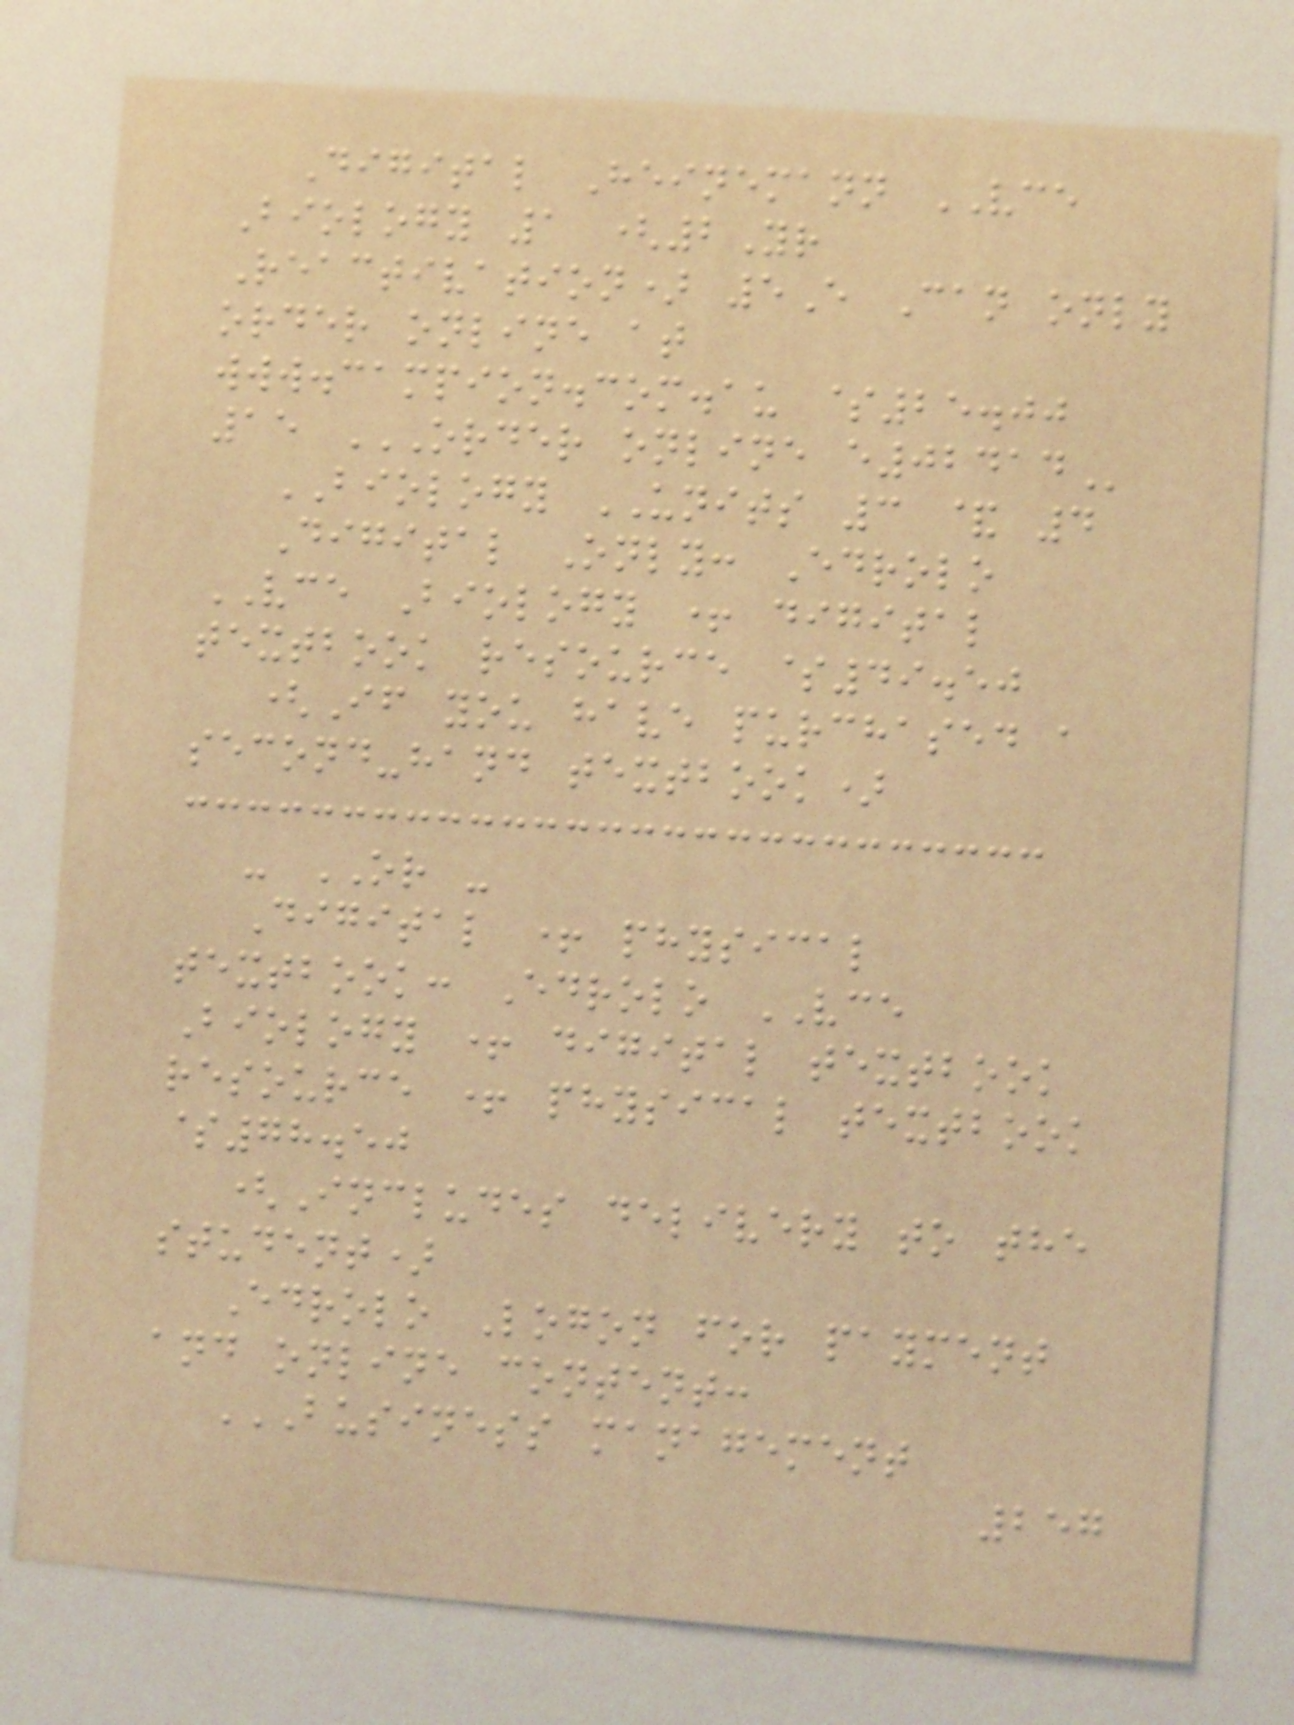Digital Heinemann VCE
Biology 1 (2Yr
Reactivation) 5E Can only
order online at
www.campion.com.au $25.00
15 ORDER ONLINE E02414
BIOLOGY UNITS 3 & 4
Digital Only: Edrolo
VCE Biology + digital
textbook resource $49.50
(If you have purchased a
second-hand textbook)
- OR -
Digital + physical
textbook: Edrolo VCE
Biology + digital textbook
resource + physical textbook
$78.50
(Includes delivery to the
student)
Edrolo Logon for payment
and online content:
BUSINESS MANAGEMENT
257
